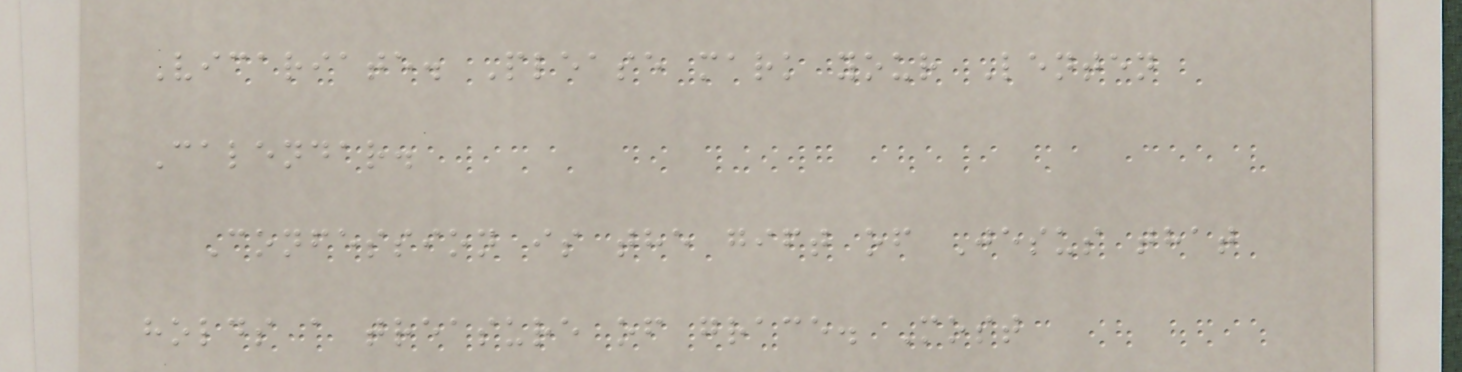Vicariate. Please mark your Lenten
Calendar.
Confession is the gift of Jesus that
holds a treasure of grace. Most
